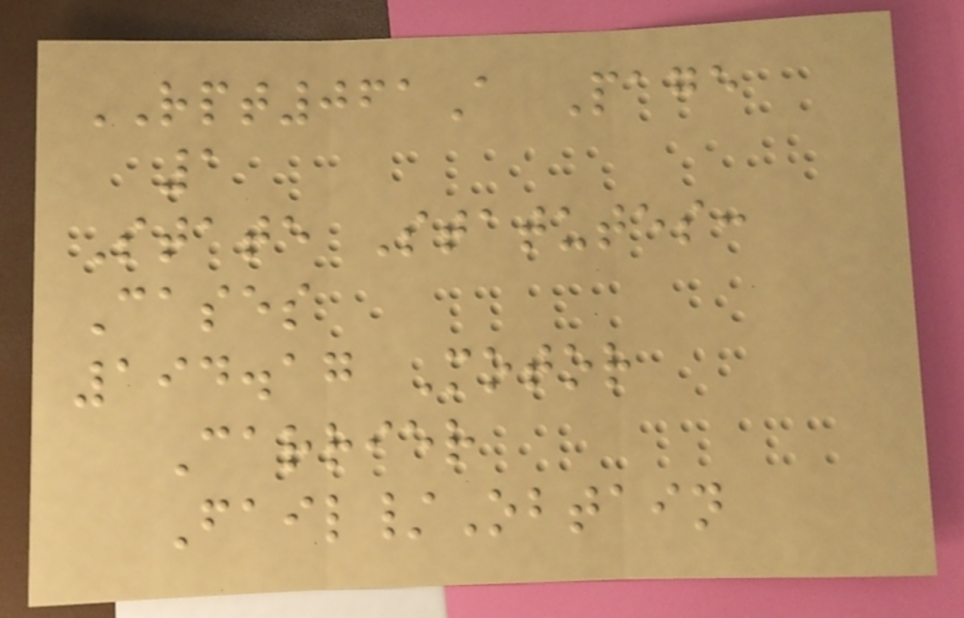RPT061A Page
1
State Statutes:
Cases
194.17 Motor
Carrier
Fail/Obtain
